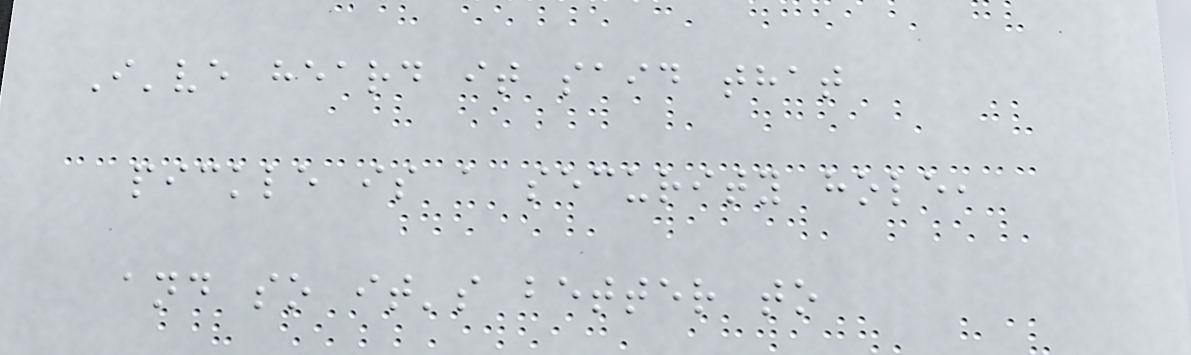I've heard it said that
pickle is a security hole,
and so it's better to
